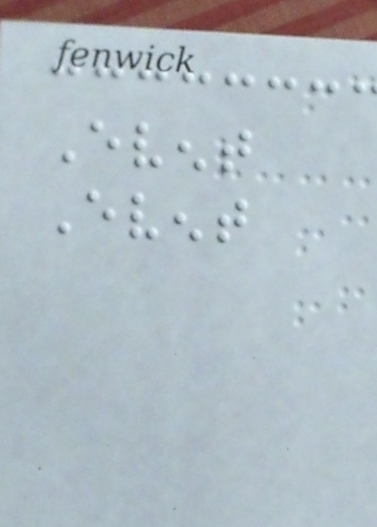Event
Event
